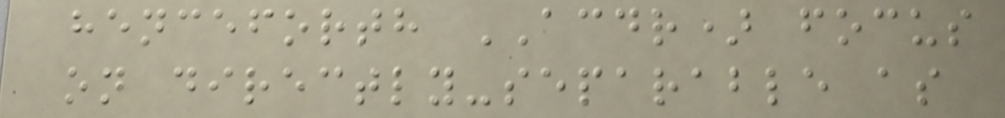henceforth ACDR) focus
on directly-separable as
